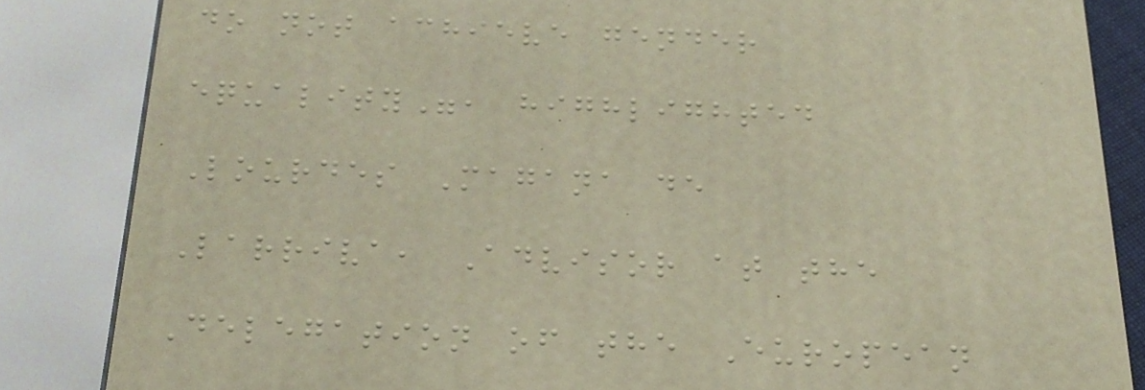do not achieve gender
equality", highlighted
Lourdes Magana de
Larriva, Advisor at the
Delegation of the European
